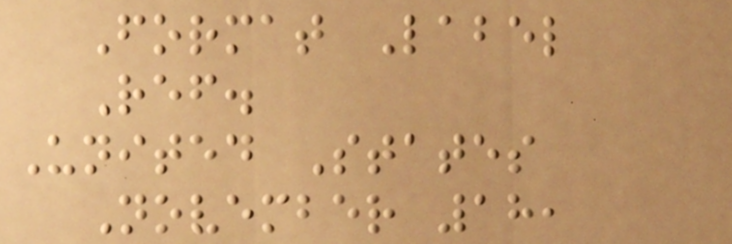Format Label
Ref.
United States
November 18,
